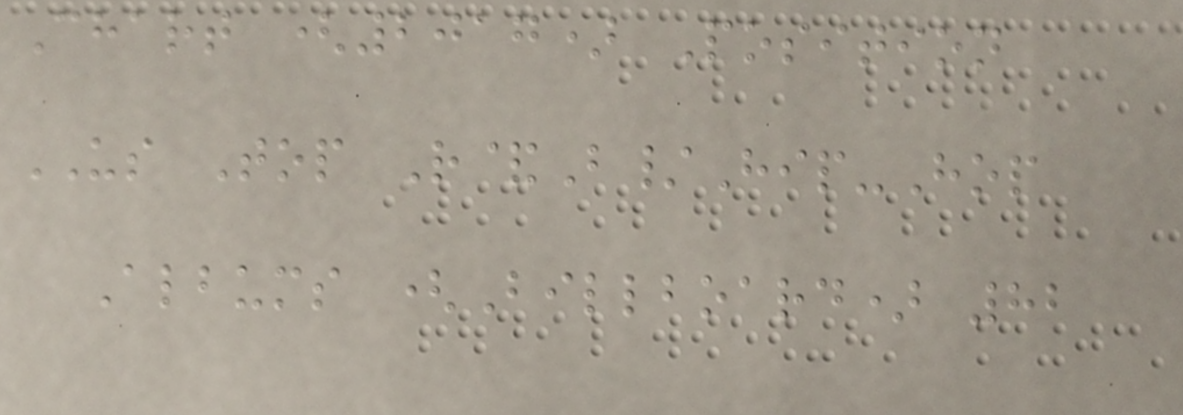Chart (2017) Position
US Top R&B/Hip-Hop
Albums (Billboard) 82
